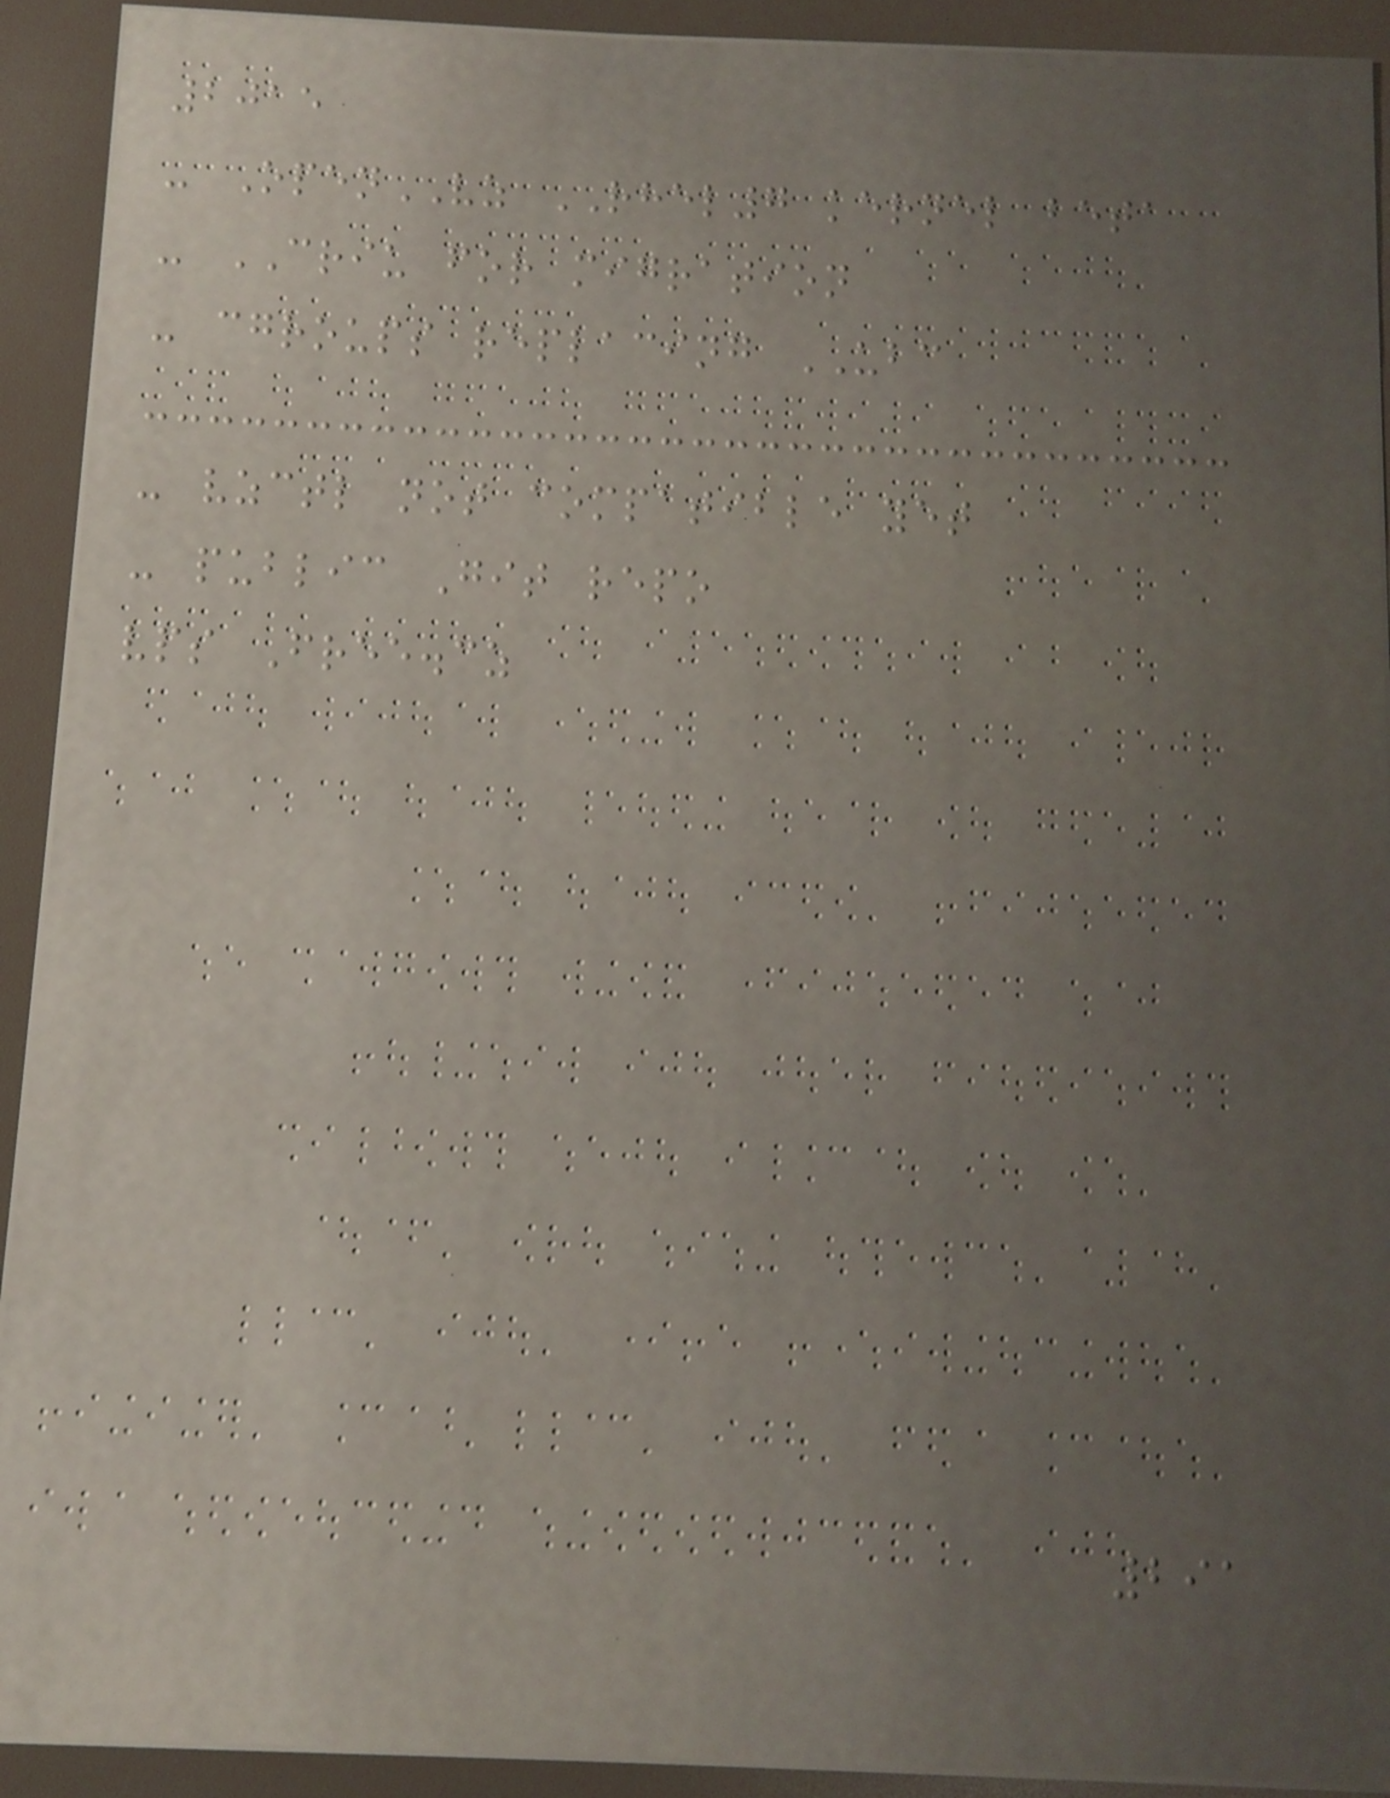2015
- OpenVZ RHEL7 kernel beta
- CRIU for migration
- cgroups replacing UBC
- vzctl not compatible yet
- public Git repo
vps Free.cz
291
